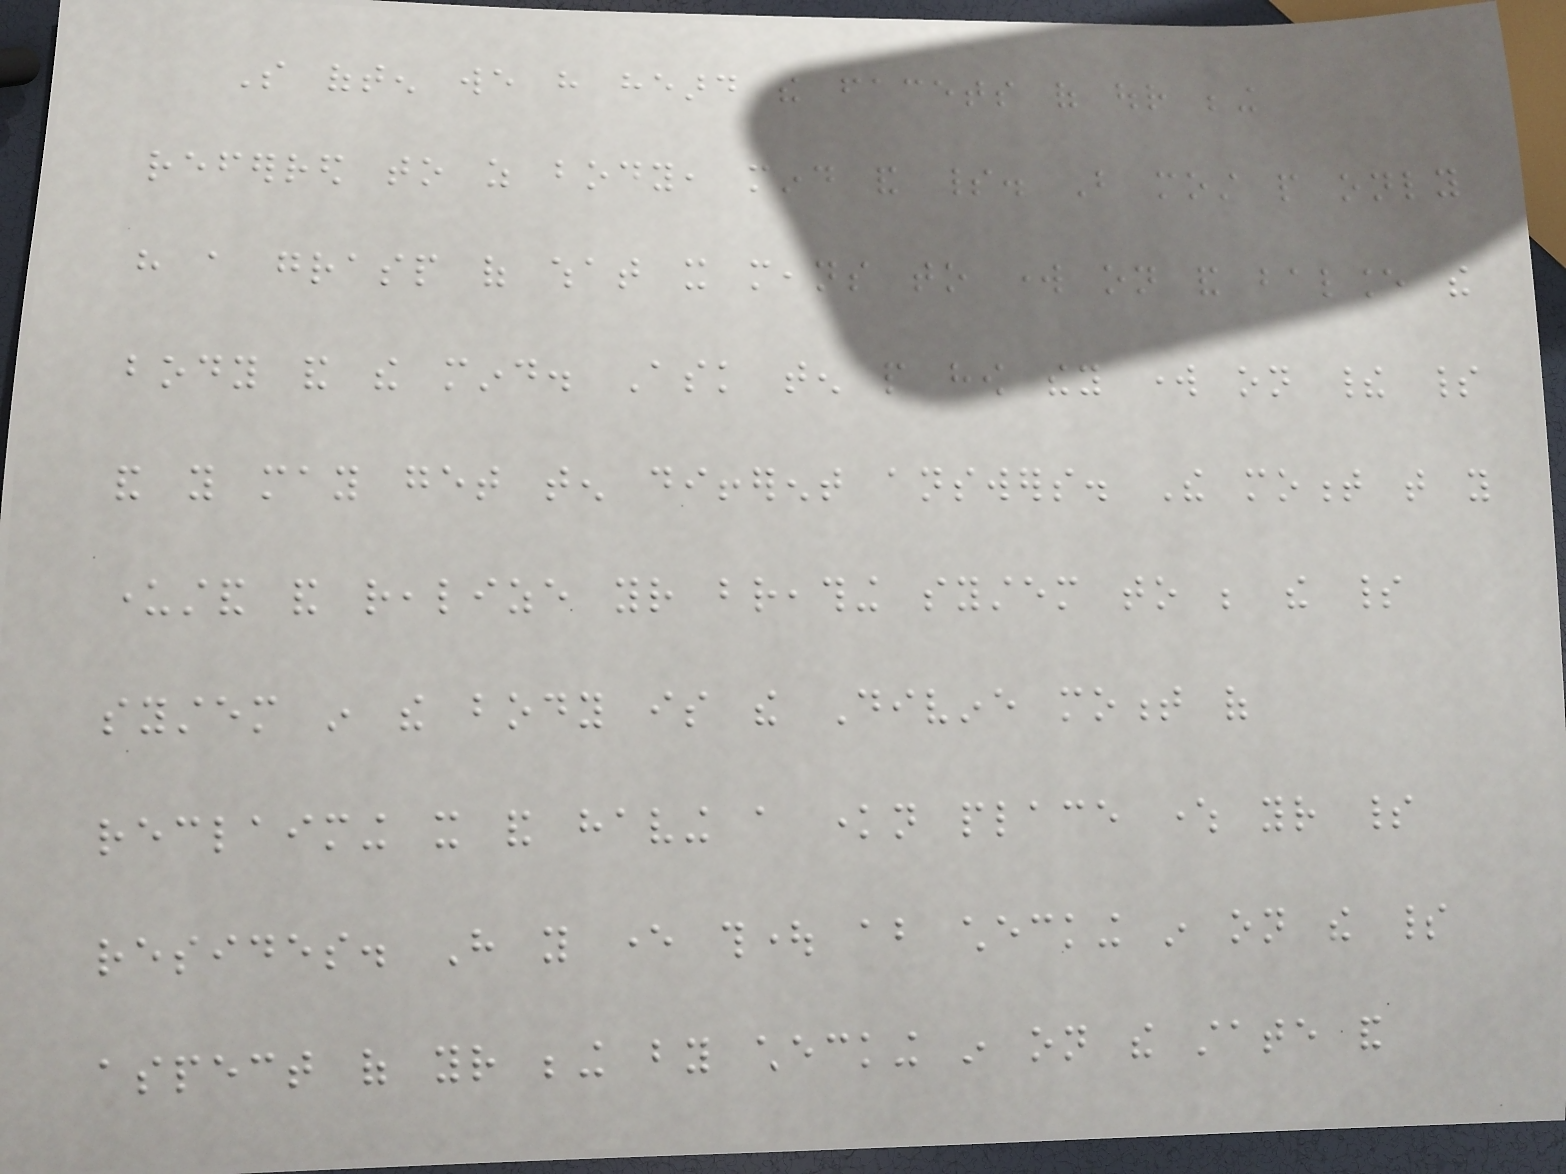So often we have heard the facets of our being
referred to as body, mind and spirit. But most people only
have a grasp of what it means to work on and balance the
body and the mind. Ask ten people how they work on their spirit
and you may get ten different answers. The moment that you
understand and realize your breathing system to be the spirit
system in the body is the Divine moment of
reclaiming it and having a known place where your spirit
resides. Have you ever thought about checking in on the spirit
aspect of your being by checking in on the state and
